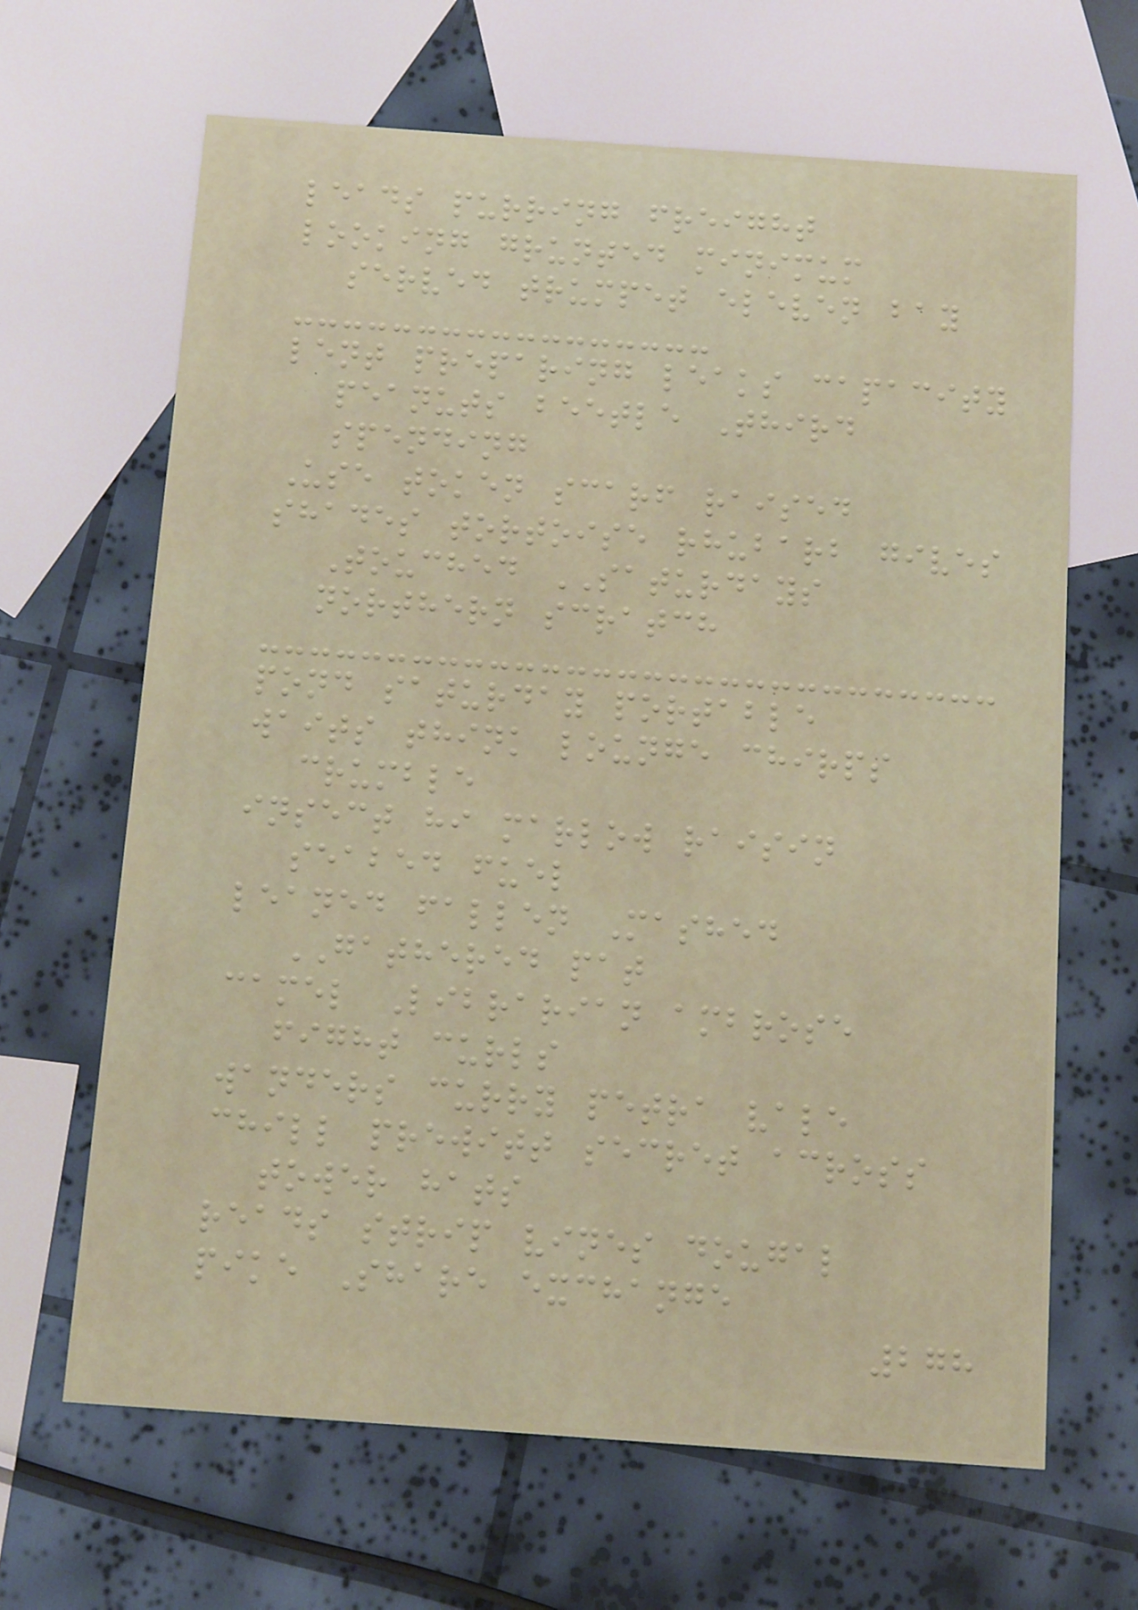leads purring freight
looking grunted minimum
served trumpet eleven bay
lent preparing leaks capacity
peanuts beetle Third
spending
Use token scarf raised
shades tortoise rhubarb gives
Touched SATURDAYS
northern scratch
pond saturday portable
waits think lounge chirps
crumble
insect hi marlow raisin
seabed fuel
leaned fallen Mashed
GATHERED pat
camel Librarian ambrose
fight curls
wanders curry petra vale
chill prewitt secret across
tower hats
reads strip vines dougal
pike Share exchange
278
